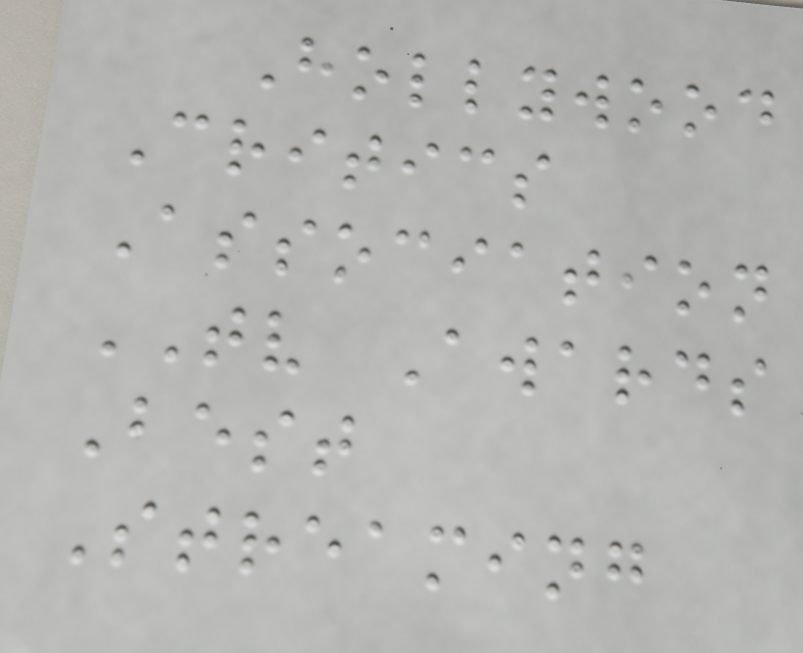Hollywood
Critics
Association
TV Awards
Best
Streaming
